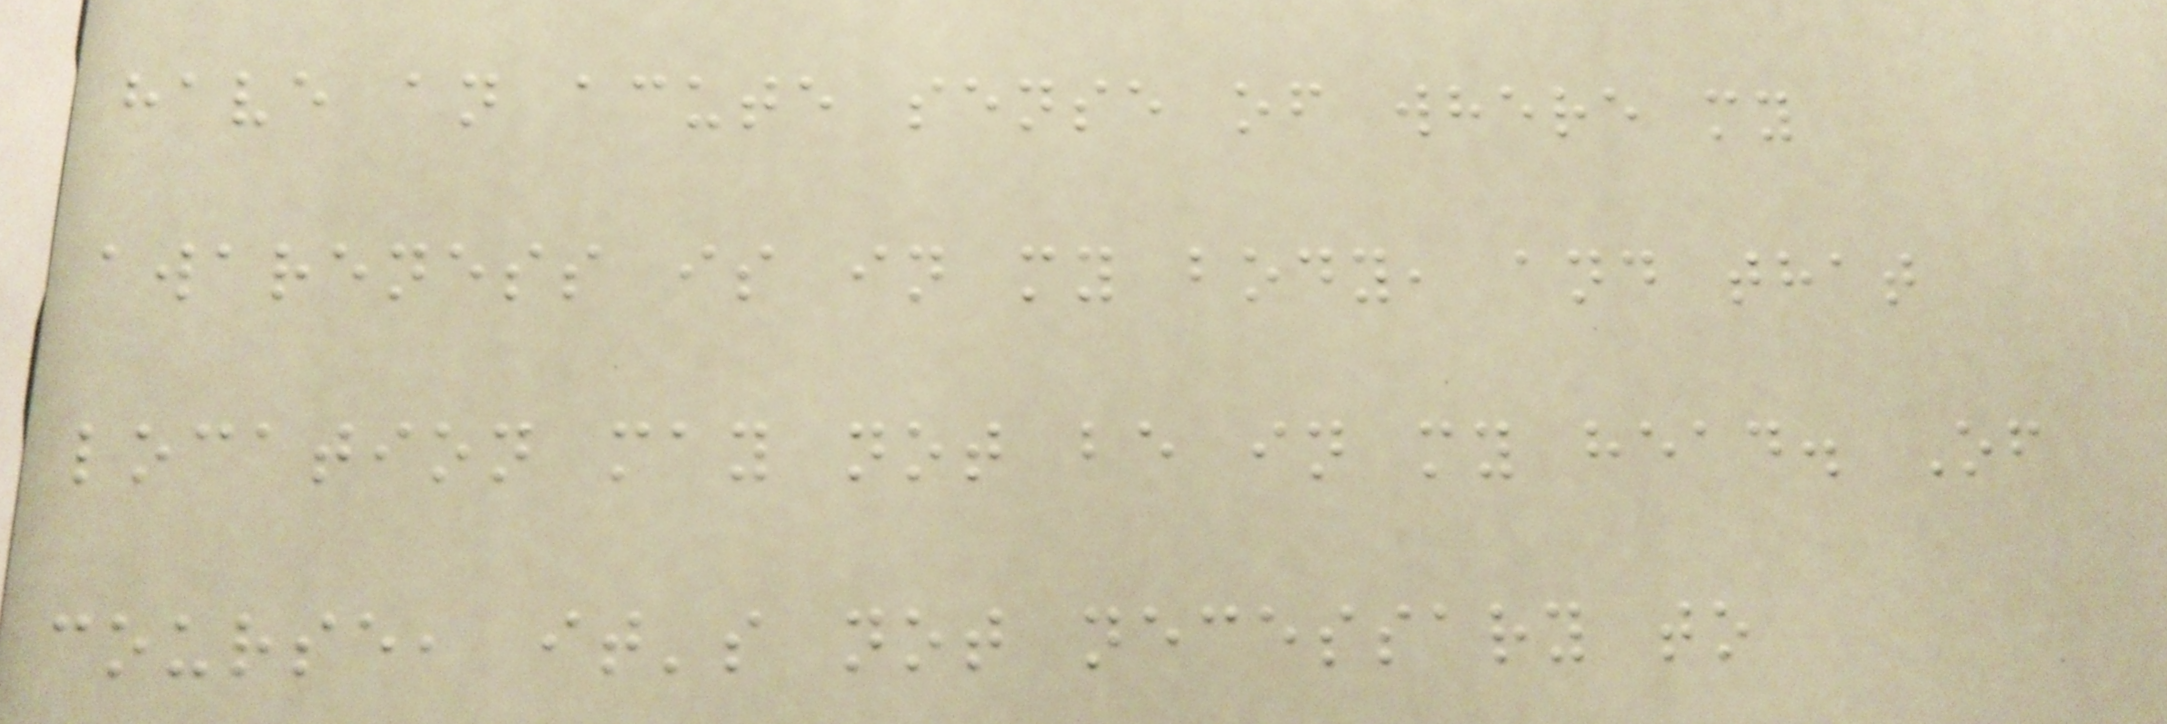have an acute sense of where my
awareness is in my body, and that
location may not be in my head. Of
course, it's not necessary to
